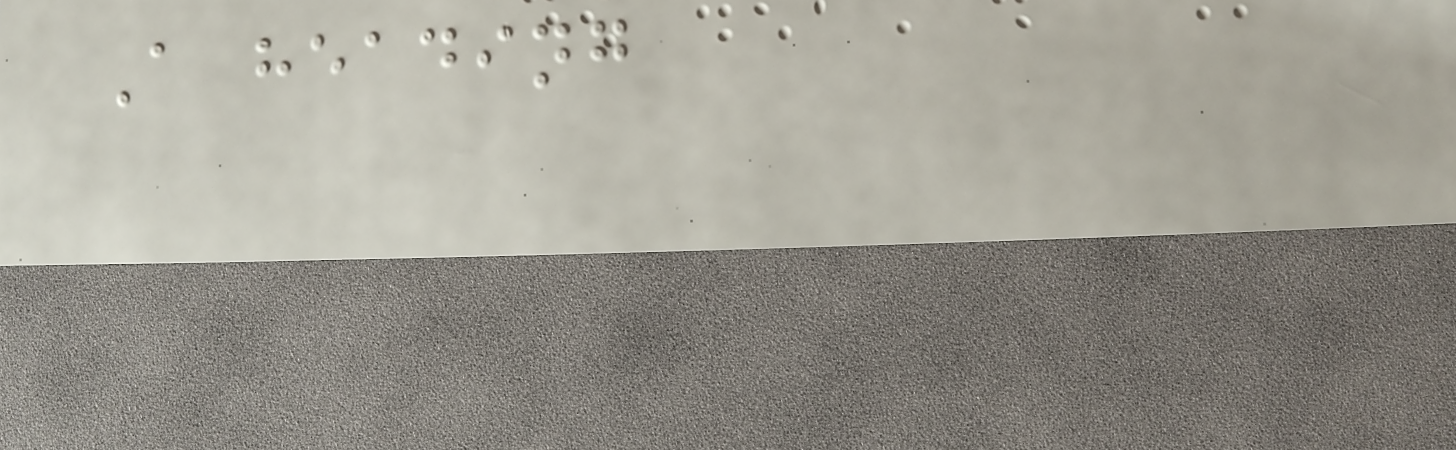A heading
